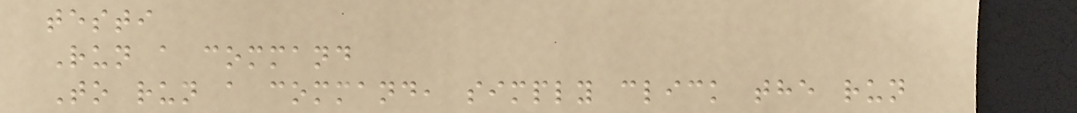testi
Run a command
To run a command, simply click the run
